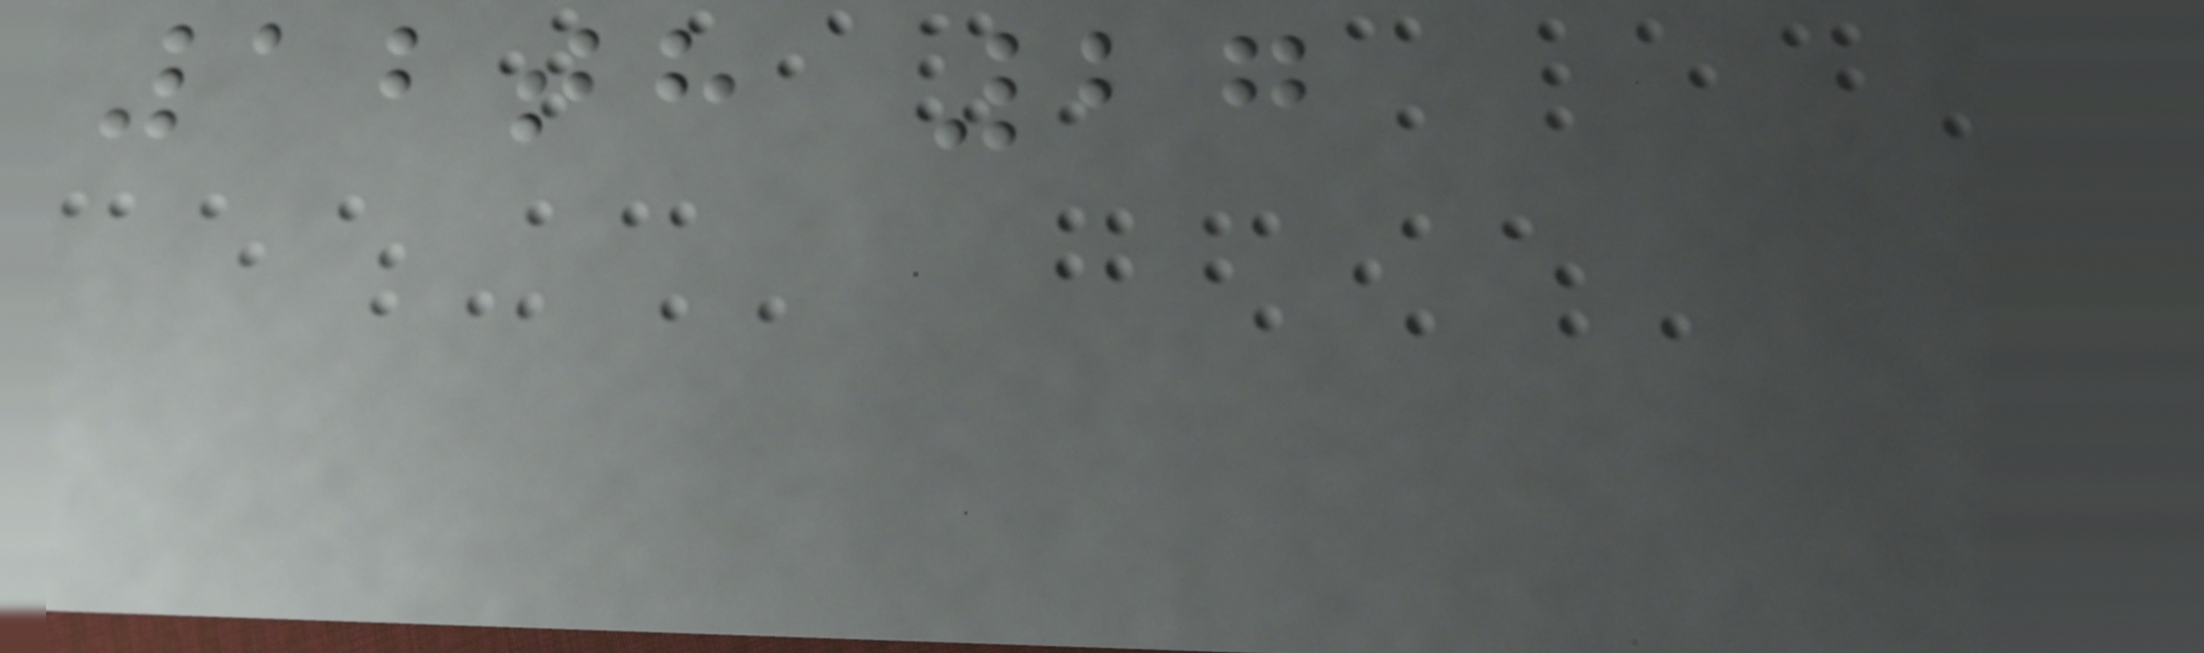12th 27
